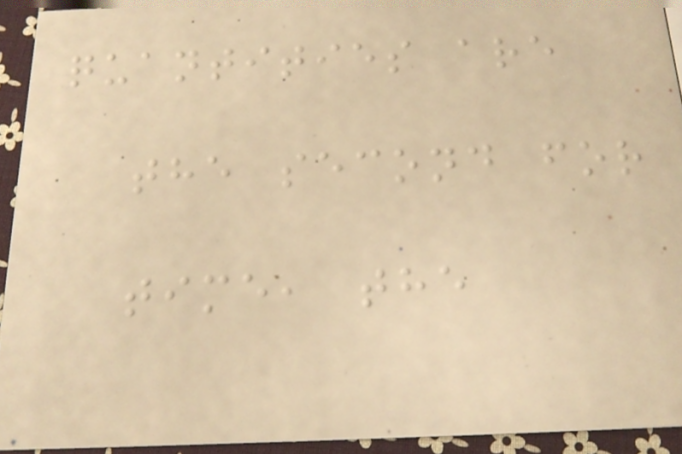quantities are
the second for
time, the
